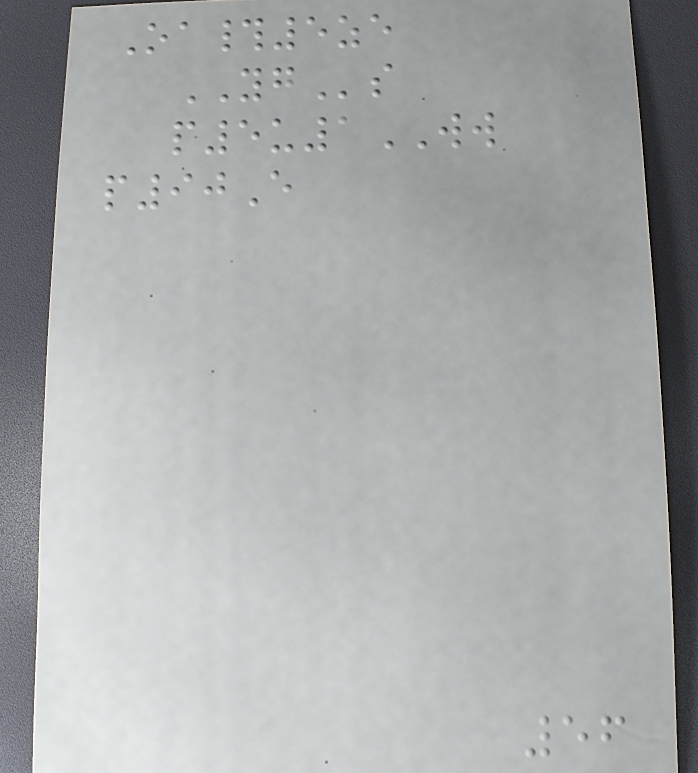Oa#5ze
YGs
p5u1WW
p90E
56
